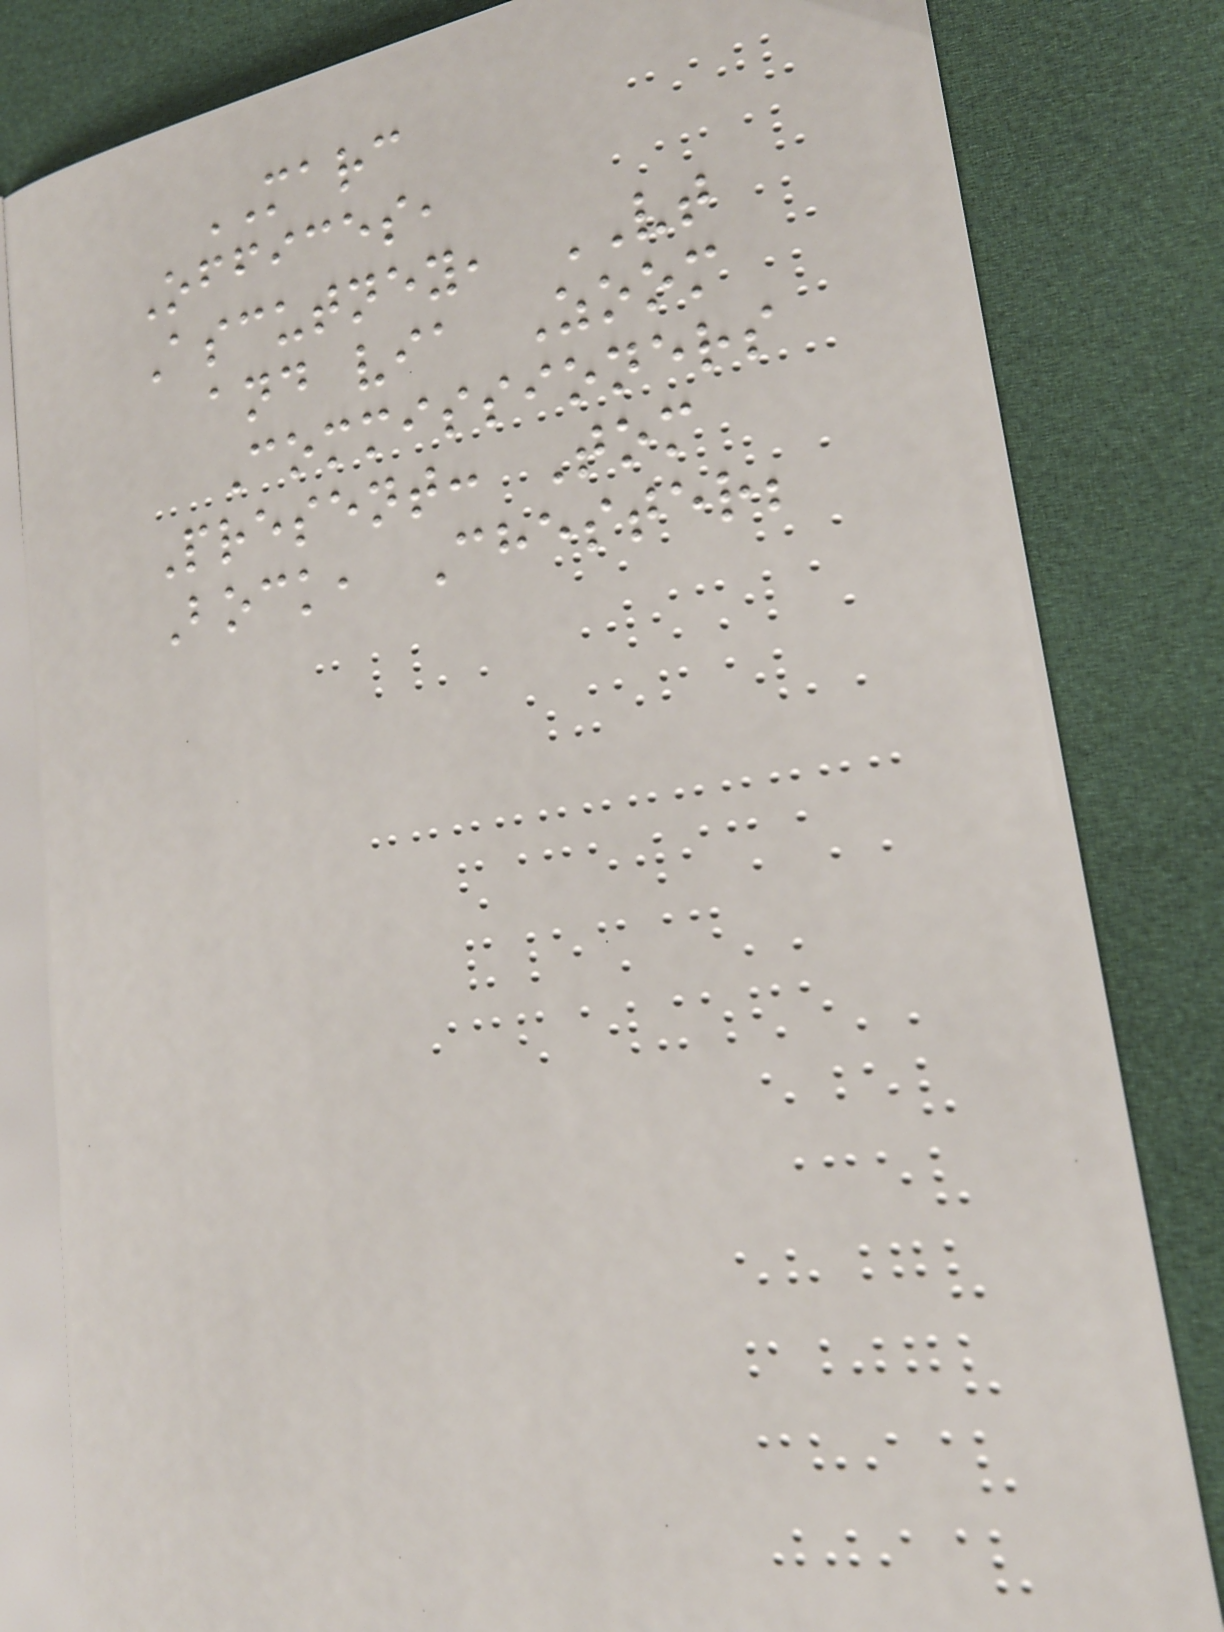MARC
Offices,
Ascutney, VT
and via Zoom
Commissioners
Present: Tom
Bock, Chester;
